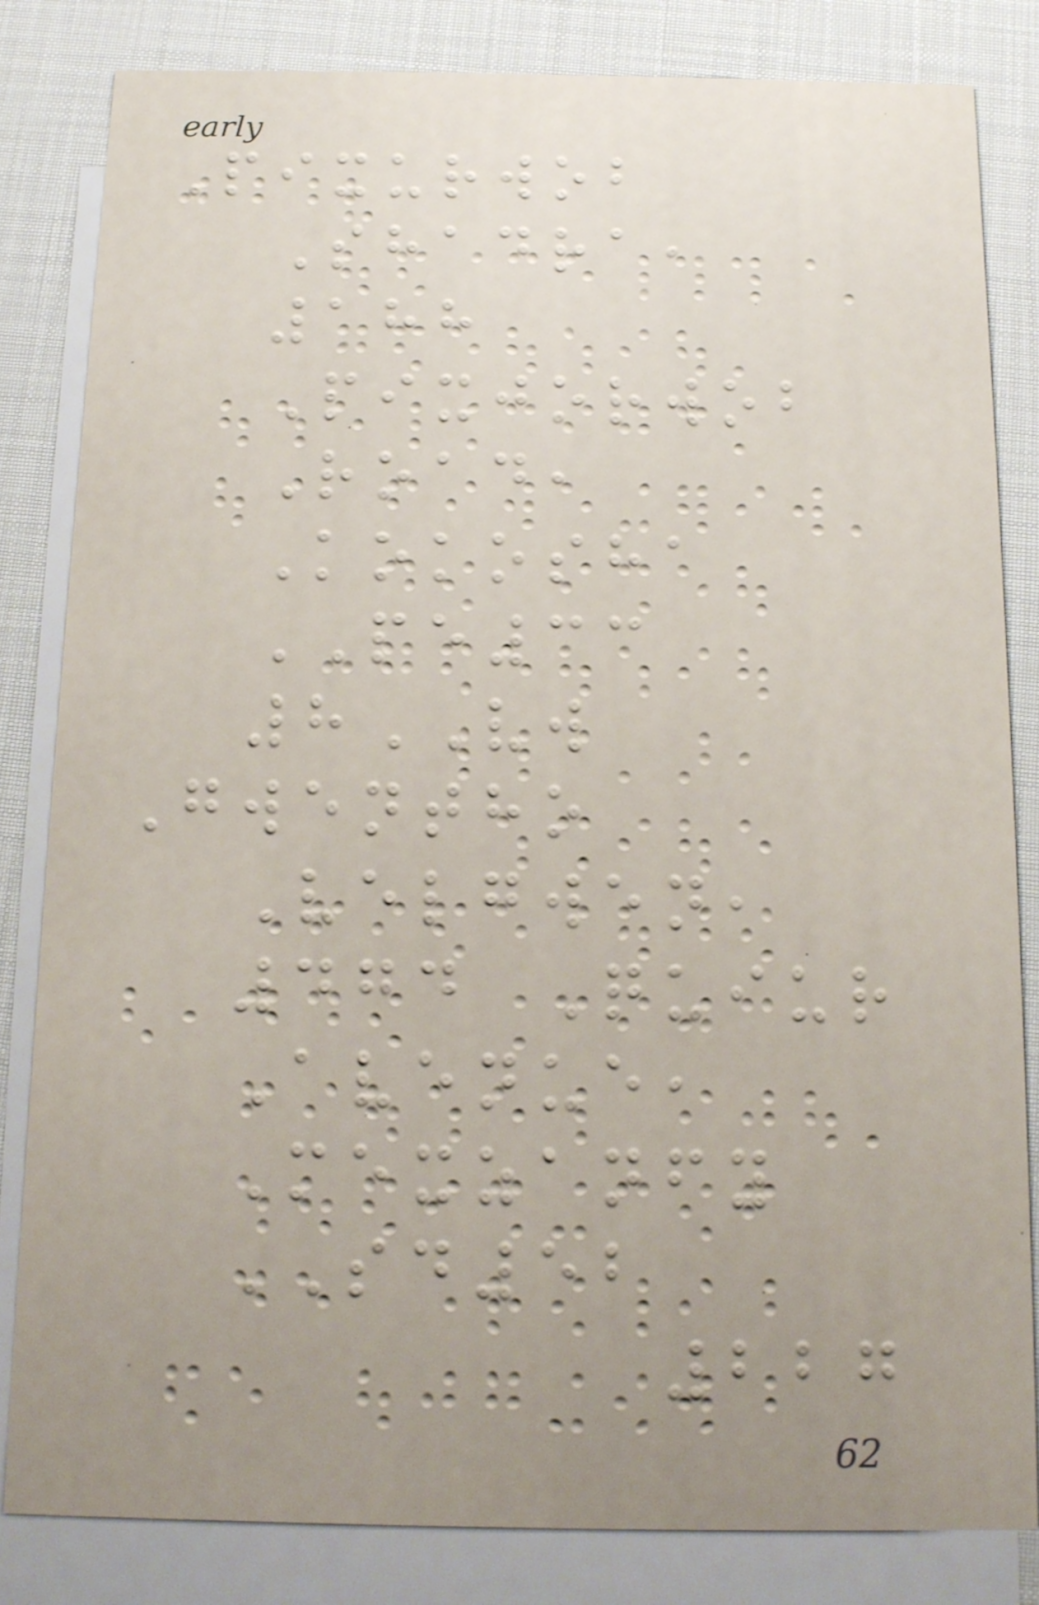Pixurwob
Shadra,
188
Pixjorwob
Road,
Kokosha
PE33
8VW
Gwentho
Velgwen,
474 Quiur
Avenue,
Mexzanfy
SD52
227
